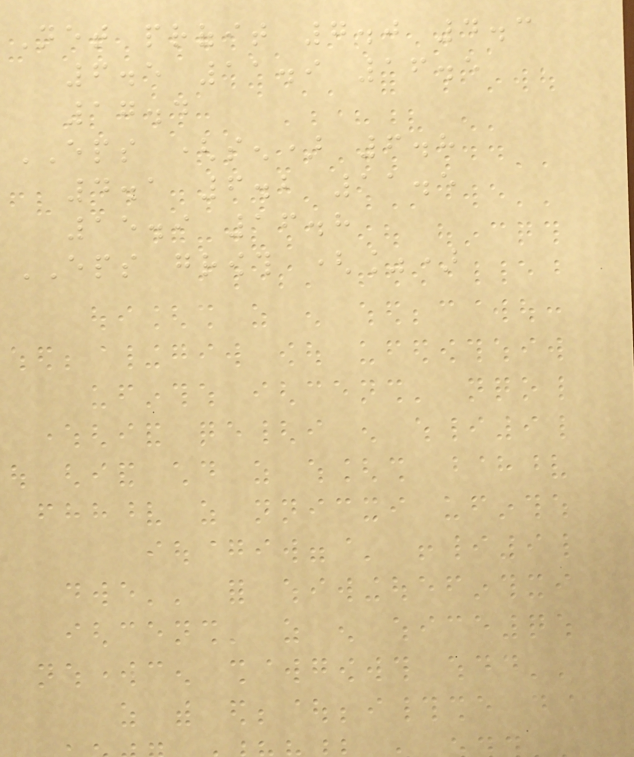Net profit 7.0 4.3
6.5 11.9 16.5
17.4
EPS (sen) 6.8
4.1 6.2 11.5
15.9 16.8
EPS growth (%)
